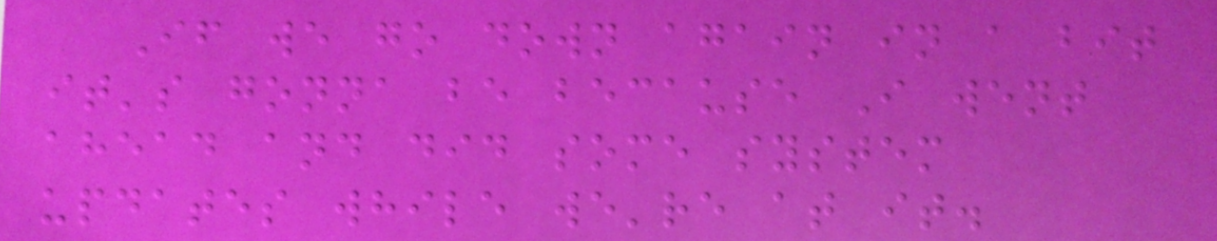If we go down again in a bit
it's gonna be because I went
ahead and did some system
updates while we're at it.
